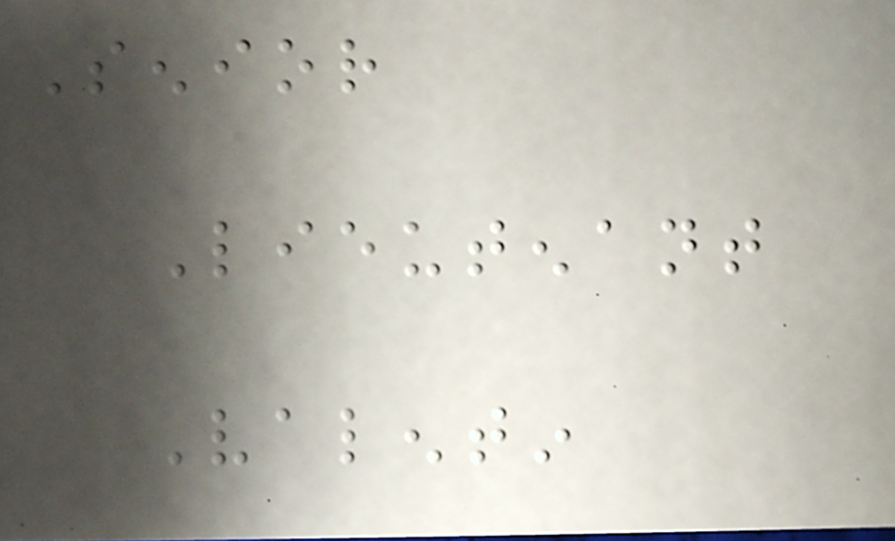Senior
Lieutenant
Valentin
